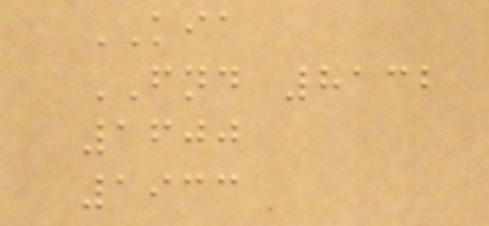KIA
FND 8132
1600
1933
